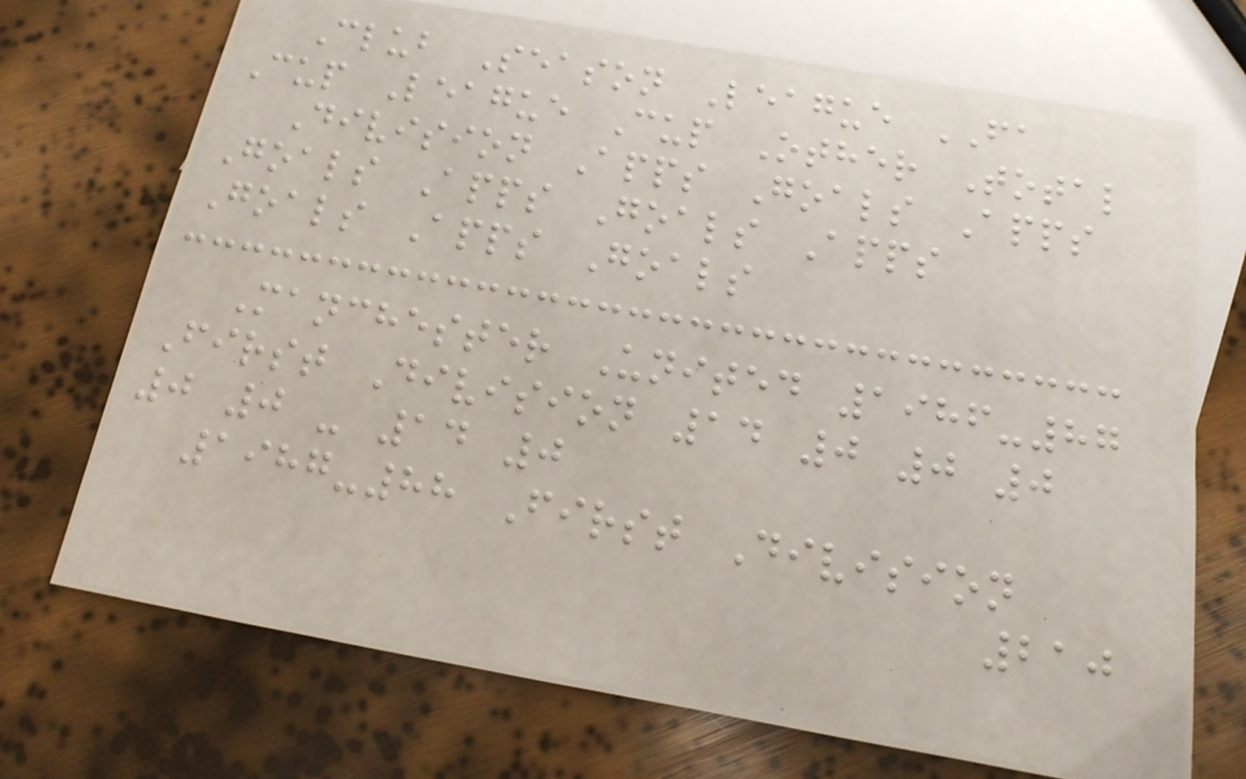Club Season League FA
Cup League Cup Other Total
Division Apps Goals Apps
Goals Apps Goals Apps
Goals Apps Goals
Manchester United 1986-87
First Division 14 0 0 0
0 0 - 14 0
1987-88 First Division
210
